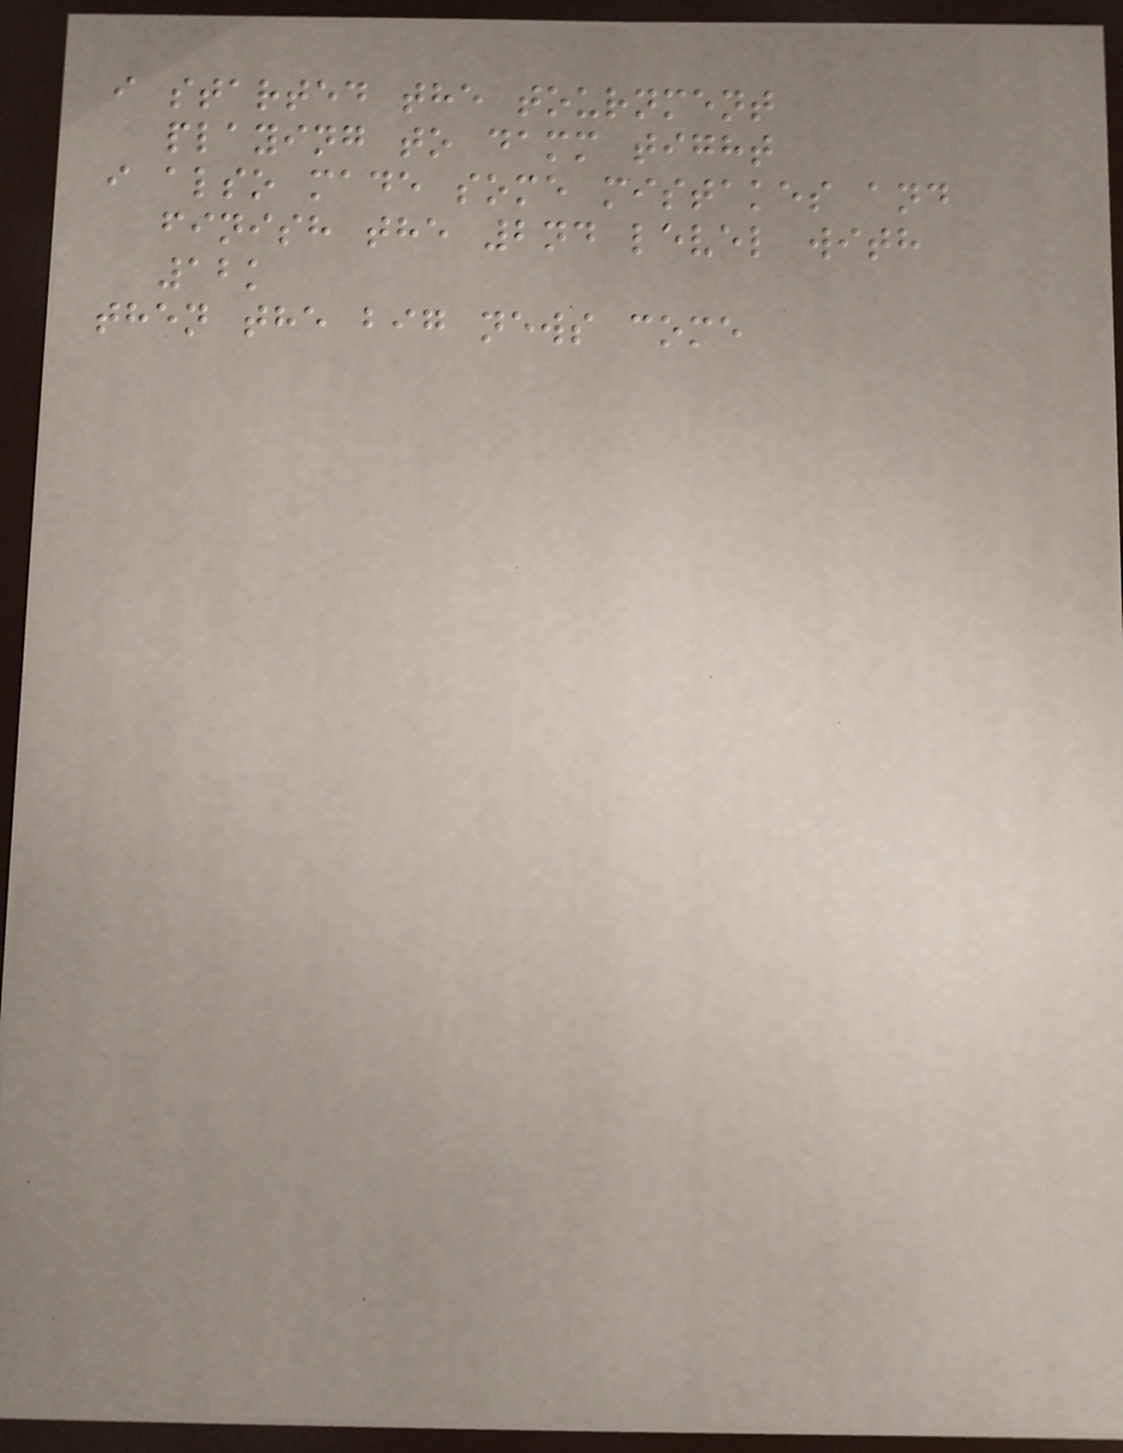i started the tournment
playing to damm tight
i also made some mistakes and
finish the 2nd level with
12k
then the big news come
